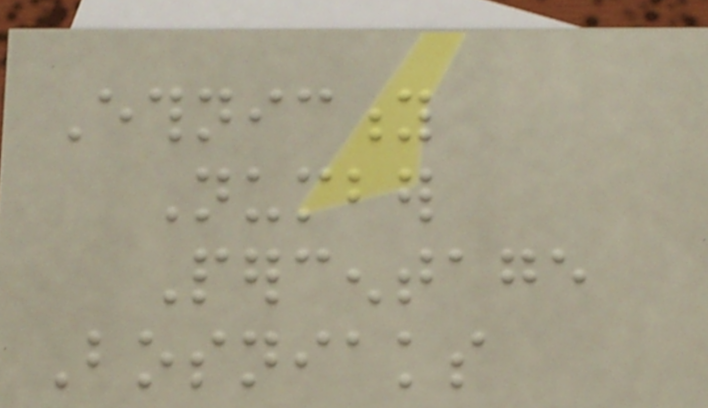Ethnicity
Number
Percentage
Bosniaks
